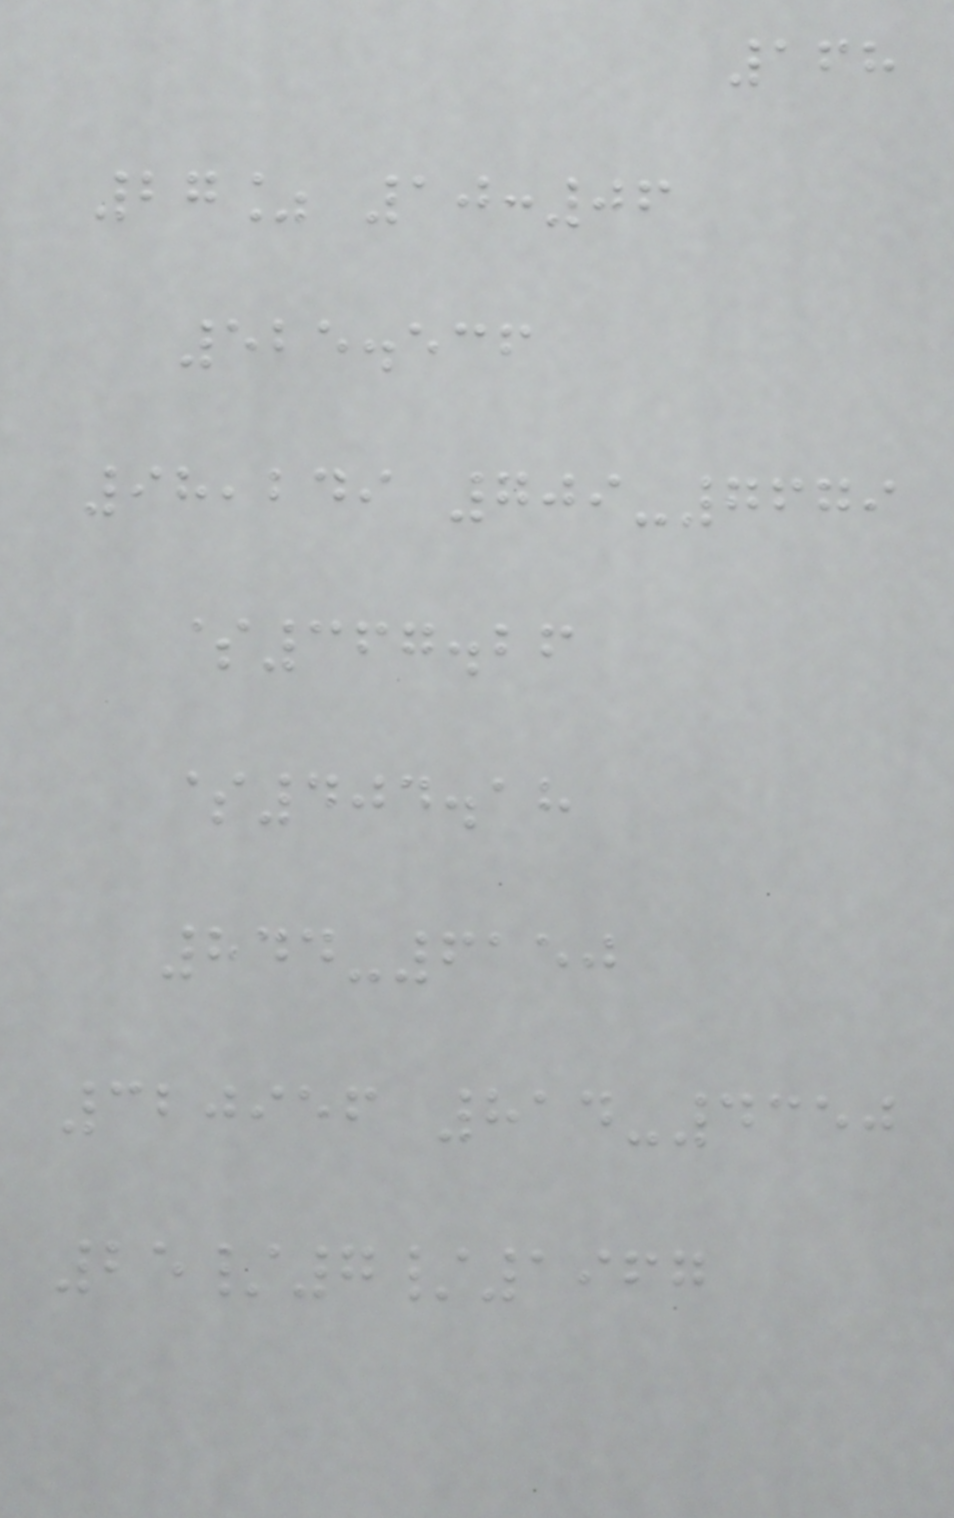168
27% 10:06
525.536
98,249 709-7679
$367.26
$404.18
844-6150
320956 814-4350
25/7/1967
